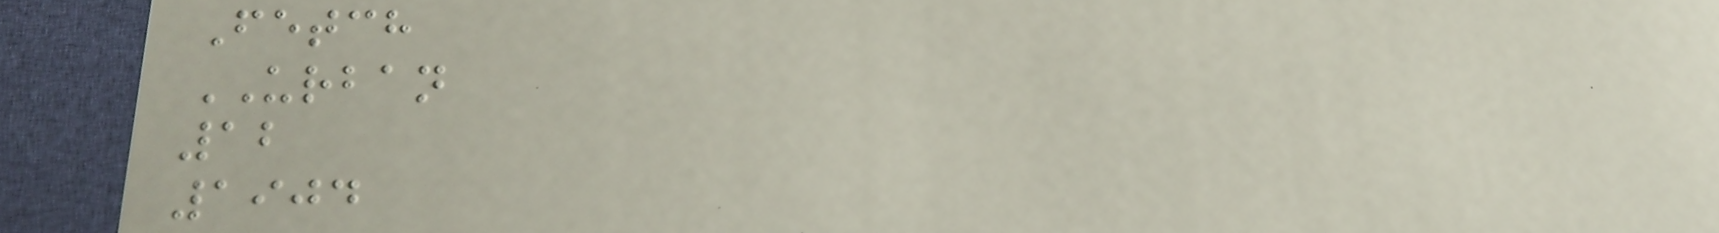Fetch
URBAN
12
1904
